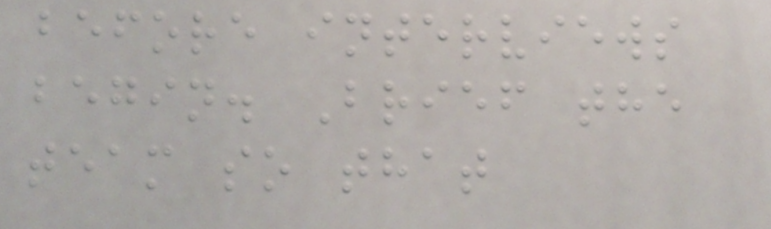before interviews
begin. Brief the
team so that
